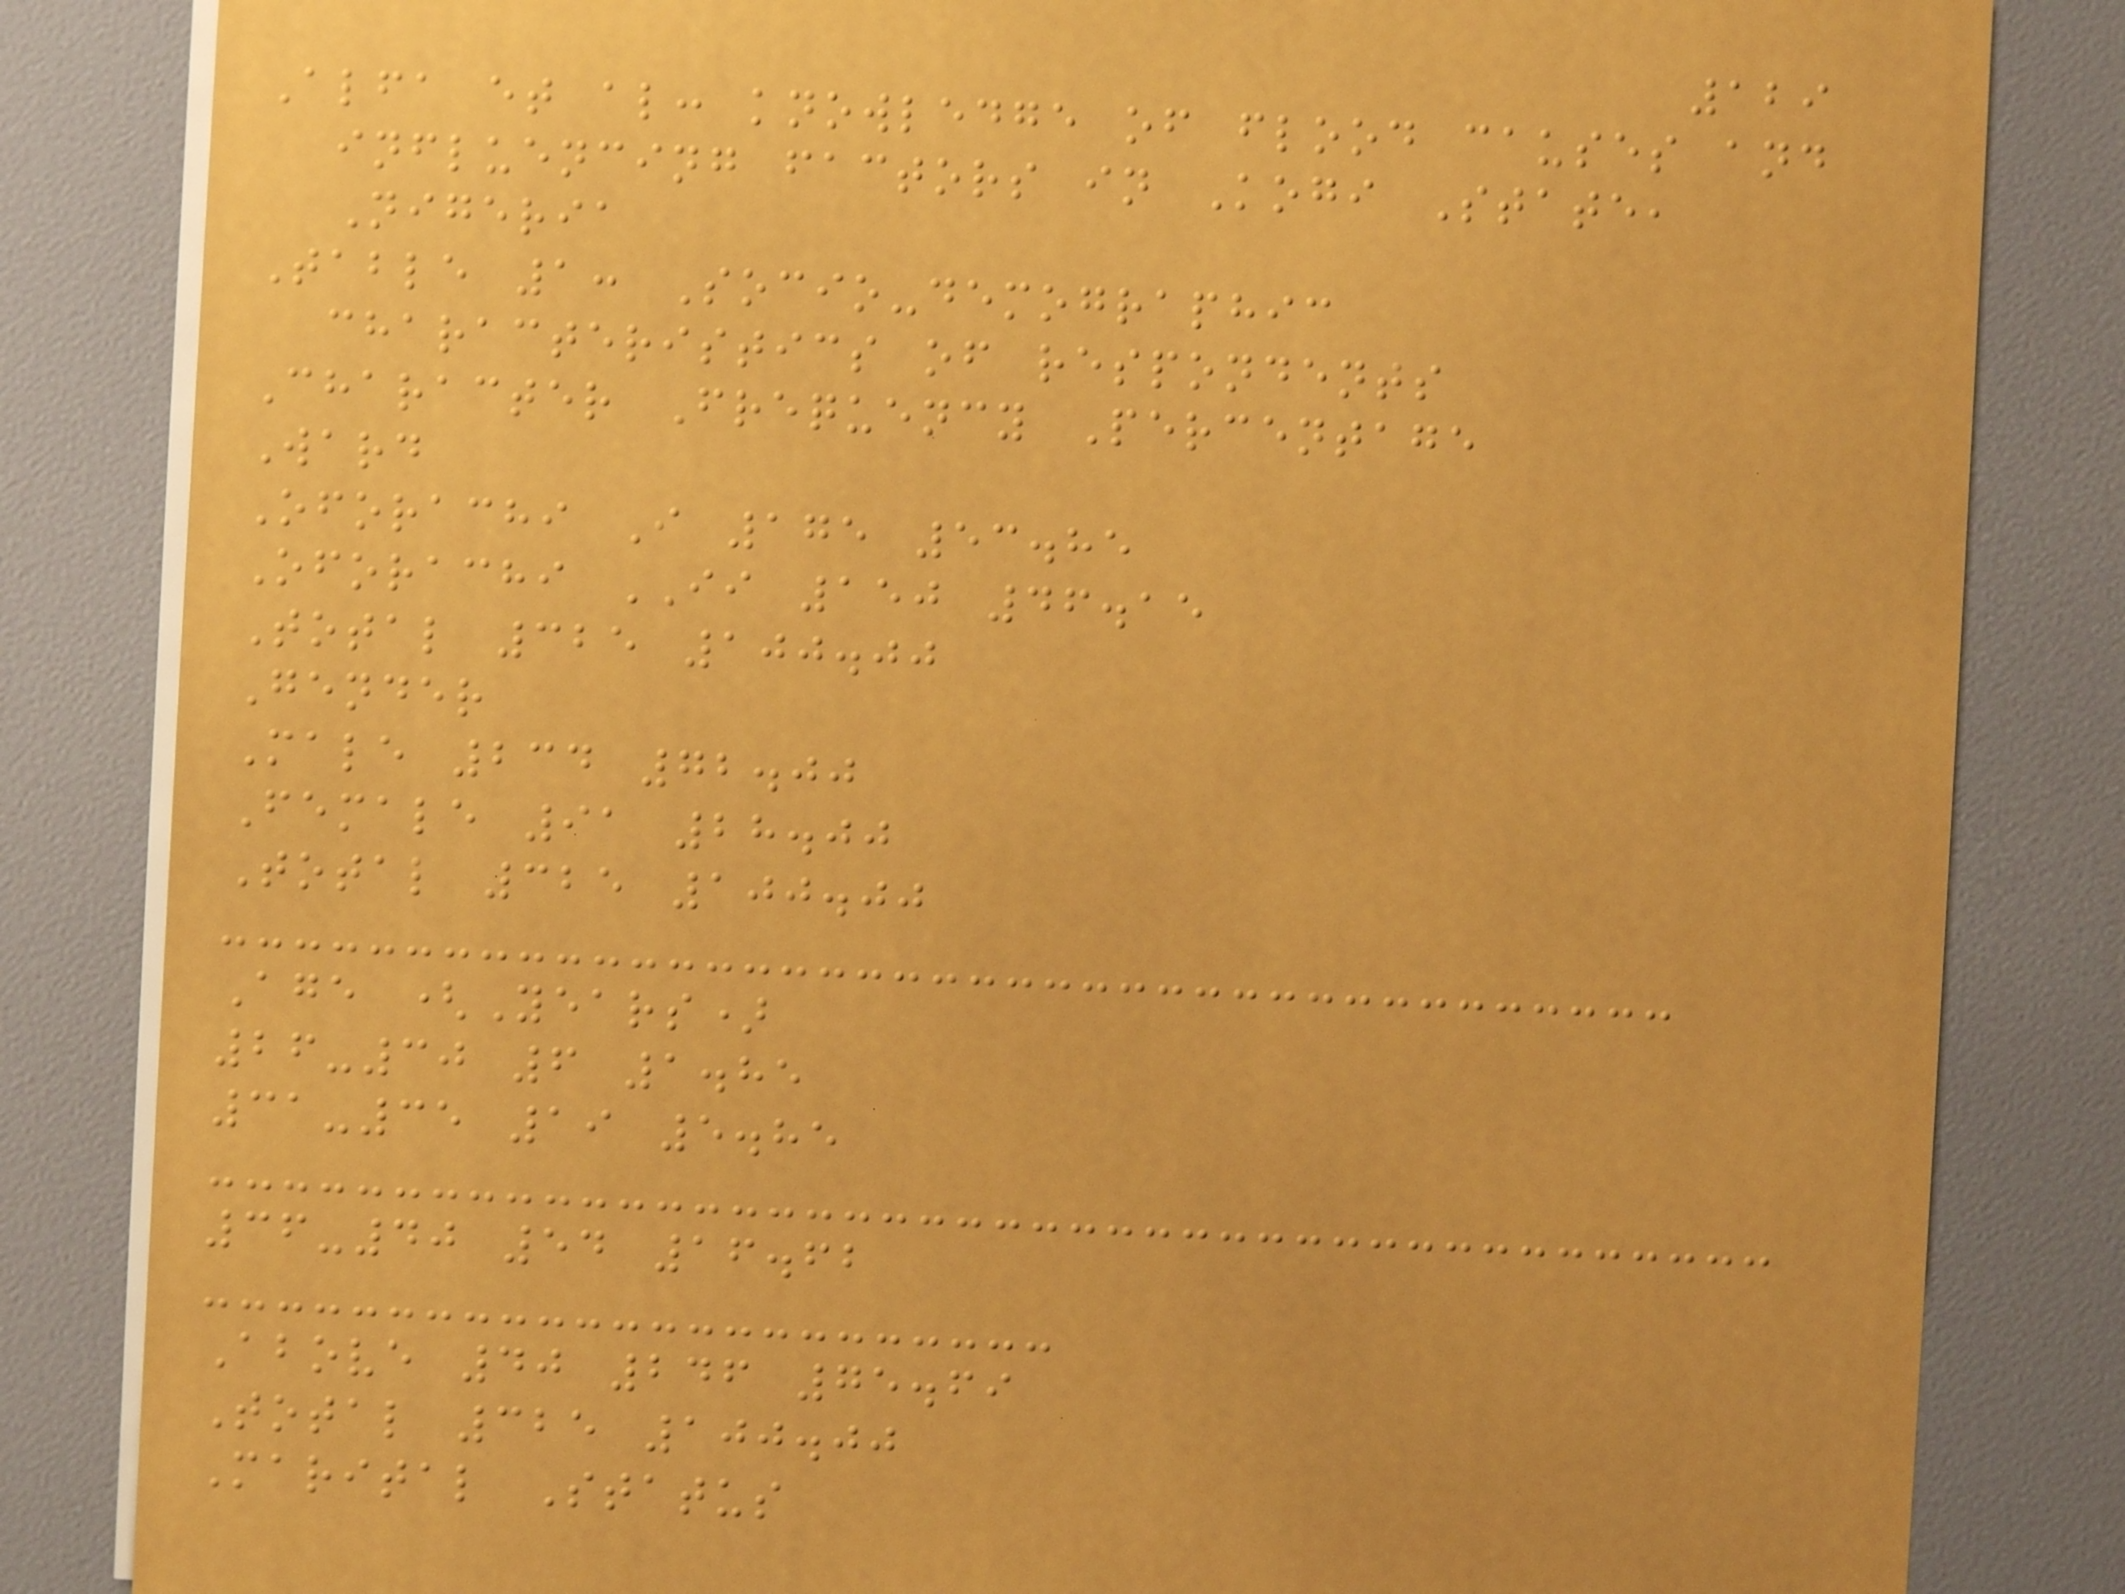129
Alfa et al: knowledge of flood causes and
influencing factors in Kogi State,
Nigeria
Table 1: Socio-demographic
characteristics of respondents
Character Frequency Percentage
Ward
Oforachi I 175 53.85
Oforachi II 150 46.15
Total 325 100.00
Gender
Male 234 72.00
Female 91 28.00
Total 325 100.00
Age (Years)
26-30 6 1.85
31-35 19 5.85
36-40 54 16.62
Above 40 246 75.69
Total 325 100.00
Marital Status
